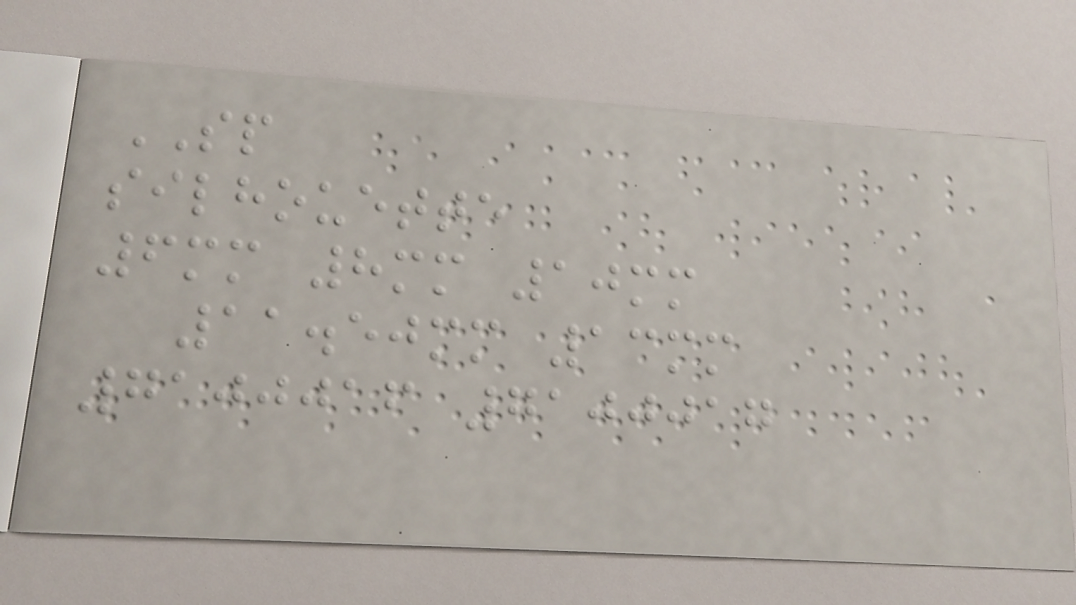SP
silhouette
6mm 8mm 10mm
11.50mm 13mm
7100016 7100017
